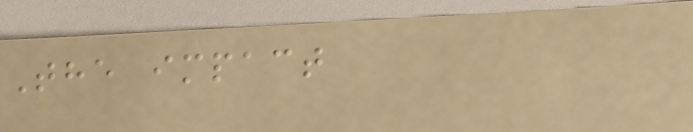The impact
